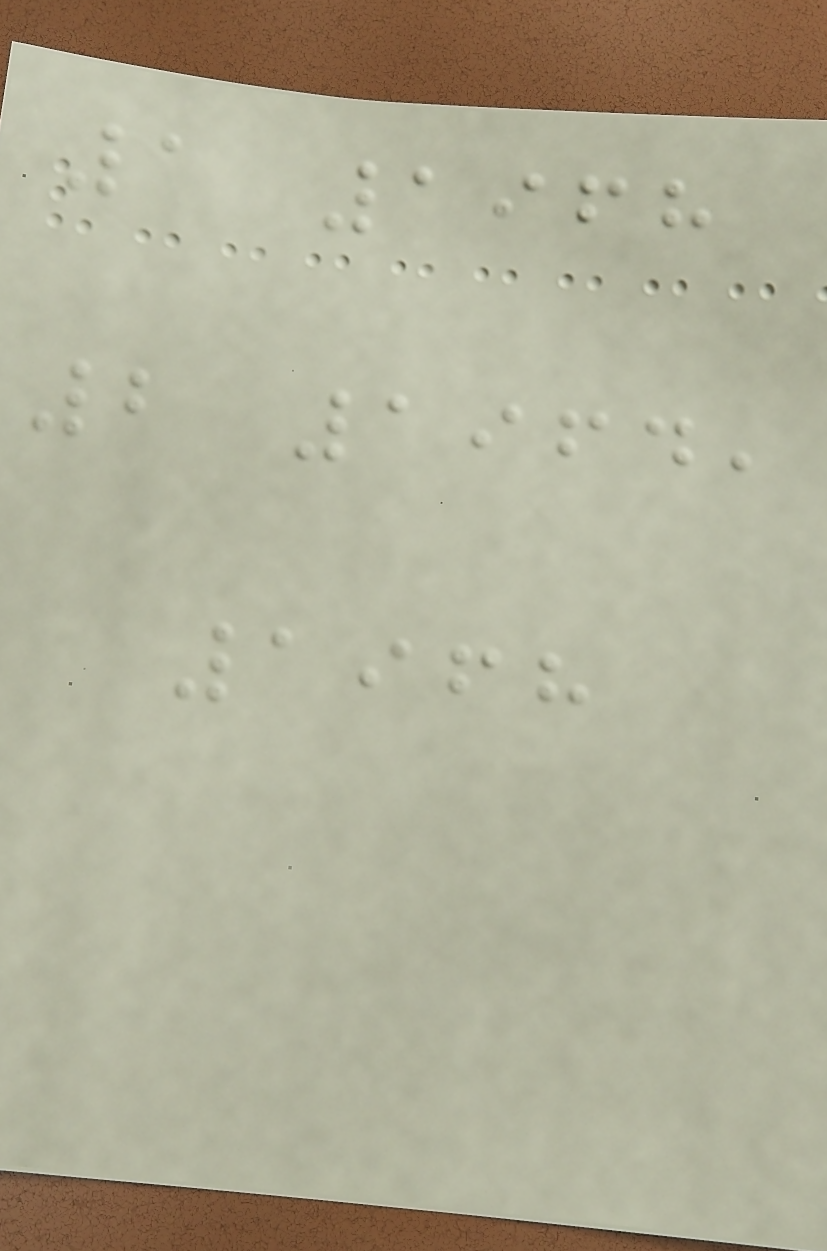1 1968
2 1964,
1968
